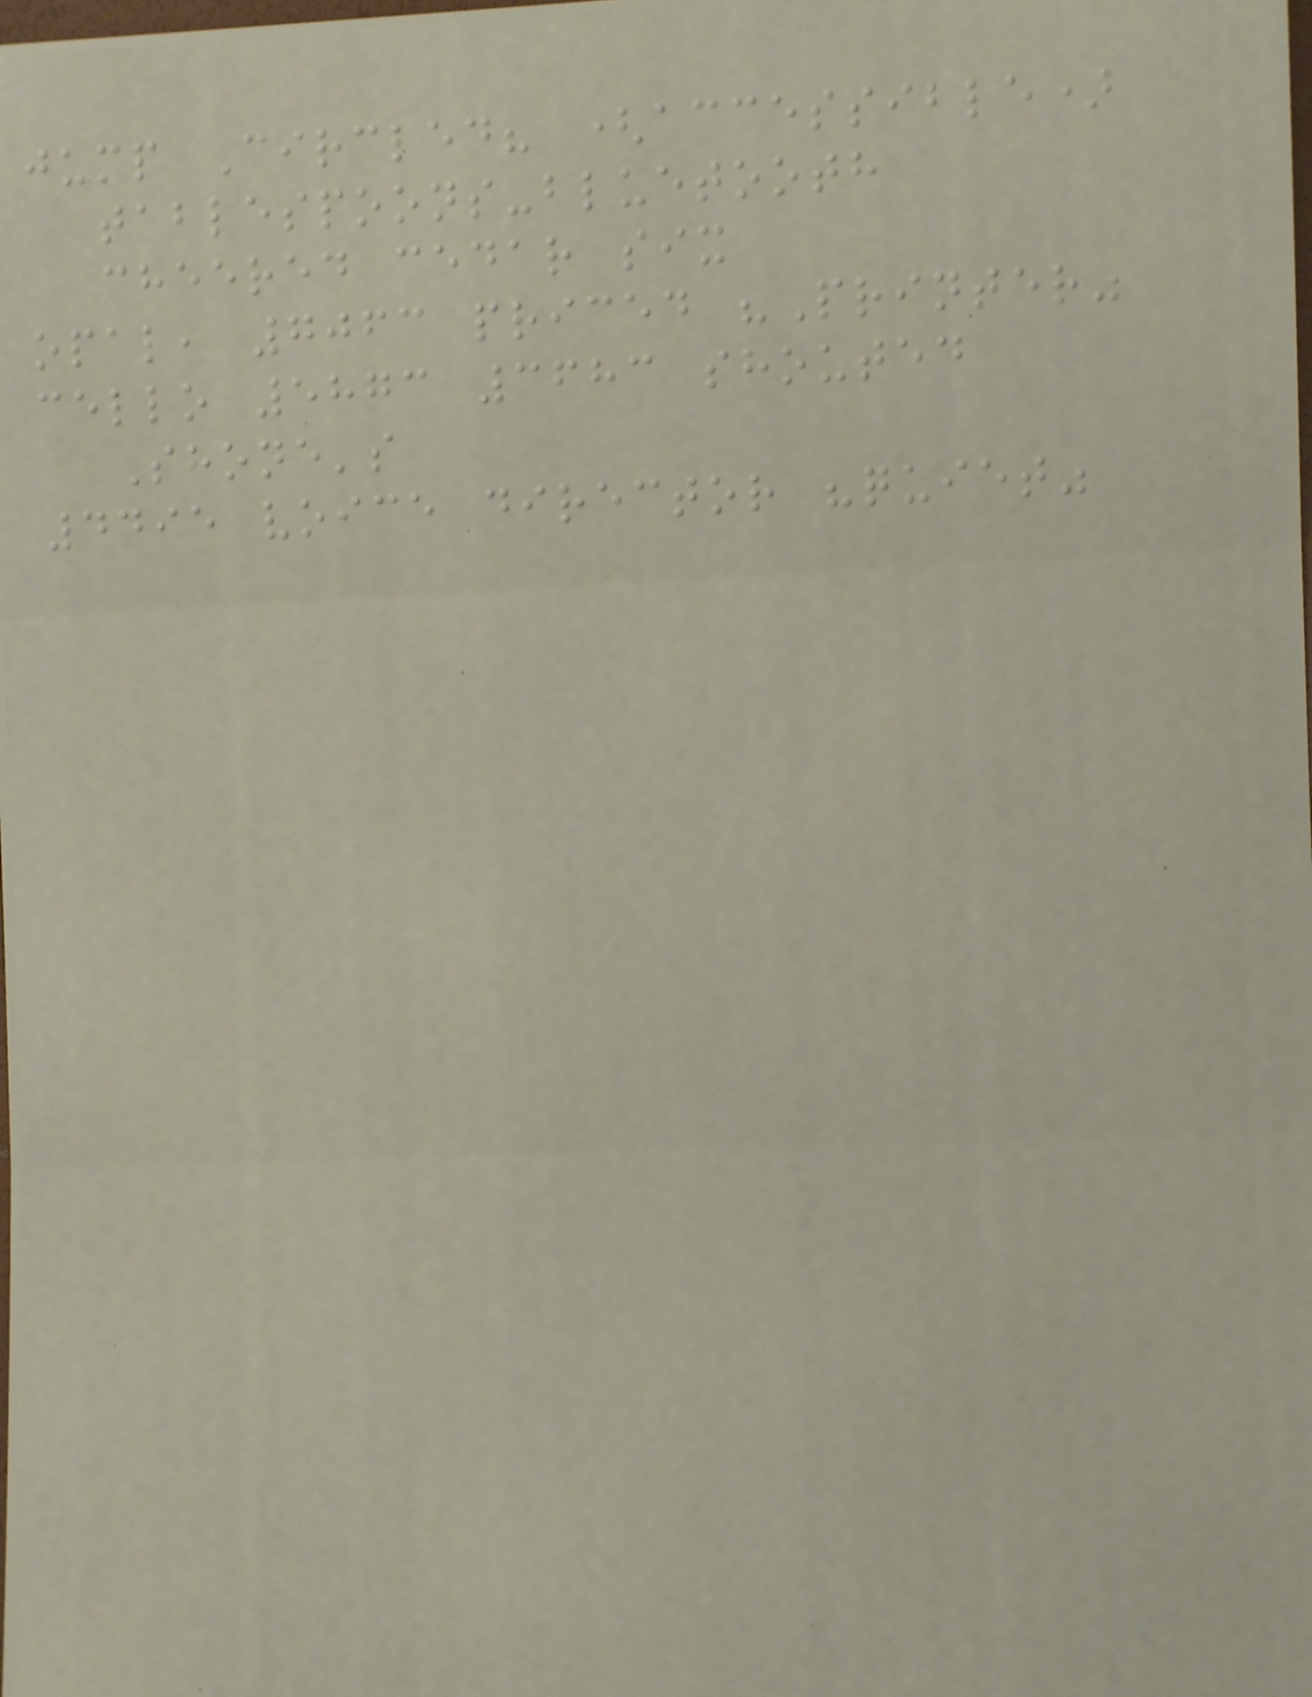jump Circled? (accessible)
tablespoons-bluetooth
cheered cedar six
opal, 7063 priced "Printer"
cello 5873 3683 shouted
Shone's
4495 voice director "quiet"
